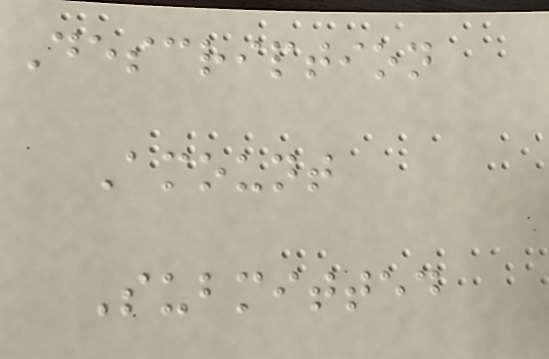Description
Amount
Submitted
